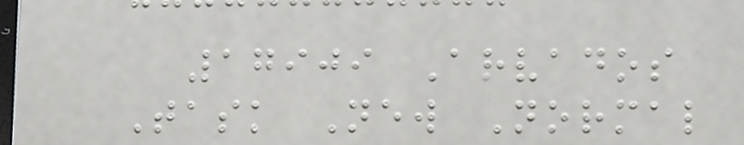17909 Arvados
Task New Normal
